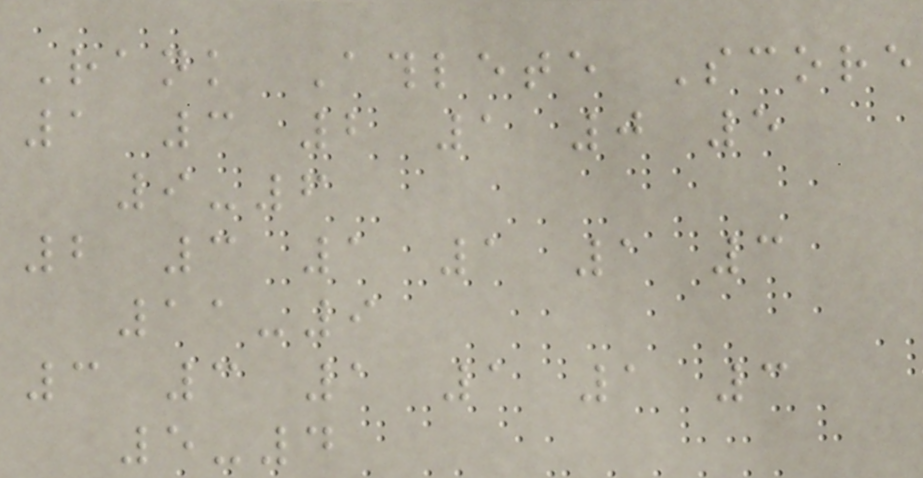Rank Athlete Score
1 3 2 1 0 5
9-6
2 3 1 1 1 3
11-9
3 3 1 1 1 3
5-4
